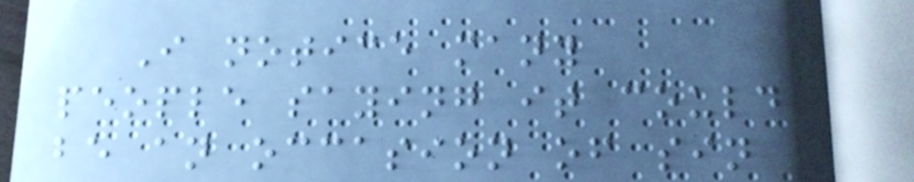I notice many
people saying it could
be an occasion of sin
